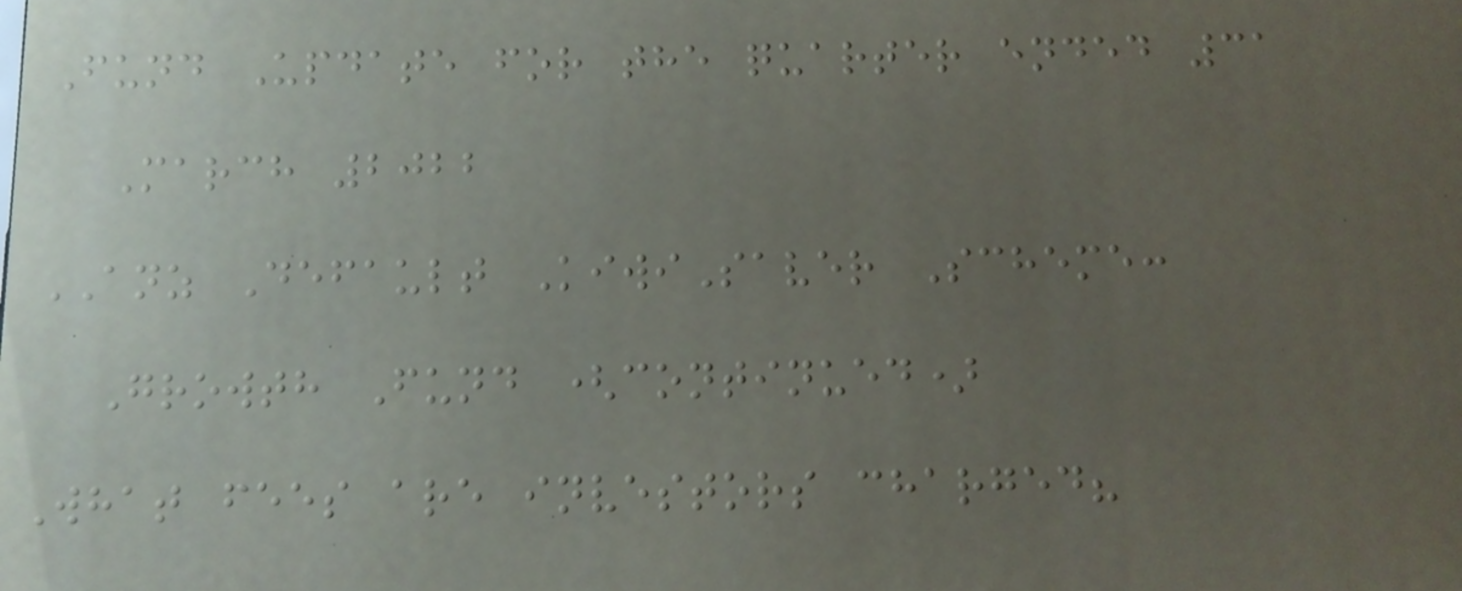Fund Update for the quarter ended 31
March 2022
ANZ Default KiwiSaver Scheme:
Growth Fund (continued)
What fees are investors charged?
